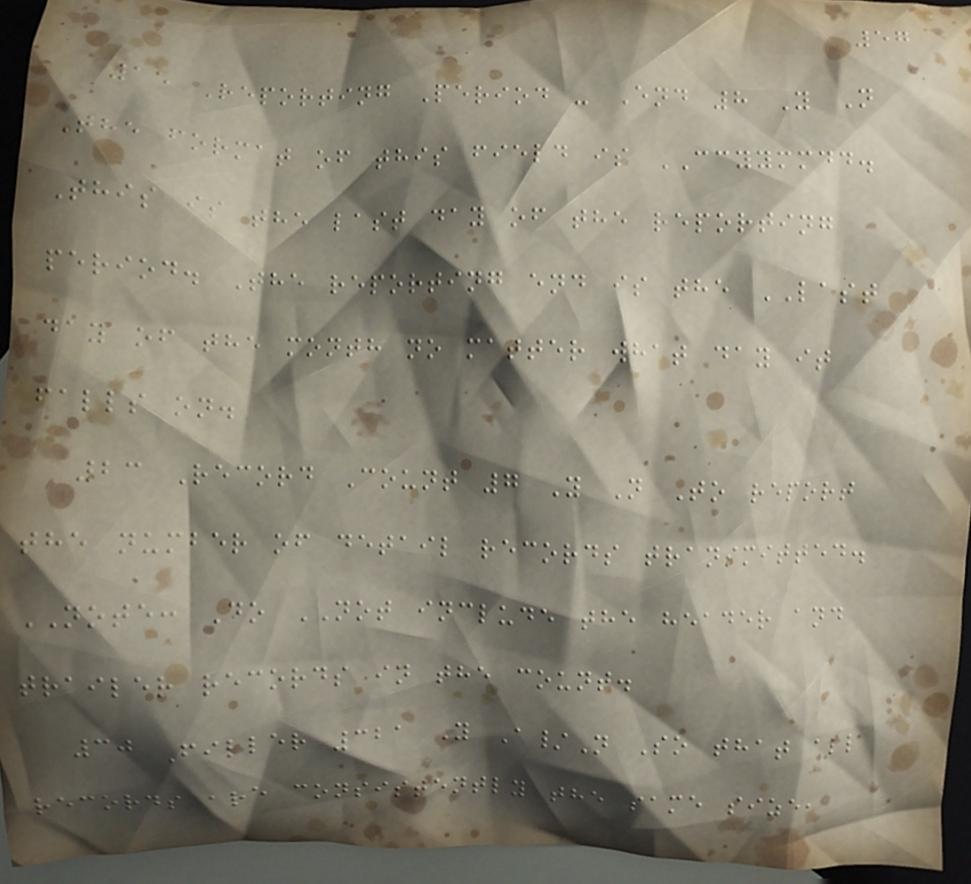57
15 Reporting Period - End 8 Y N
The format of this field is CCYYMMDD.
This is the last day of the reporting
period. The reporting end is the LAST
day of the month no matter what day it
falls on.
23 Record Count 7 Y N To report
the number of detail records transmitted.
NOTE: Do NOT include the header and
trailer records in the count.
30 Filler 321 Y A/N So that all
records are consistently the same size,
